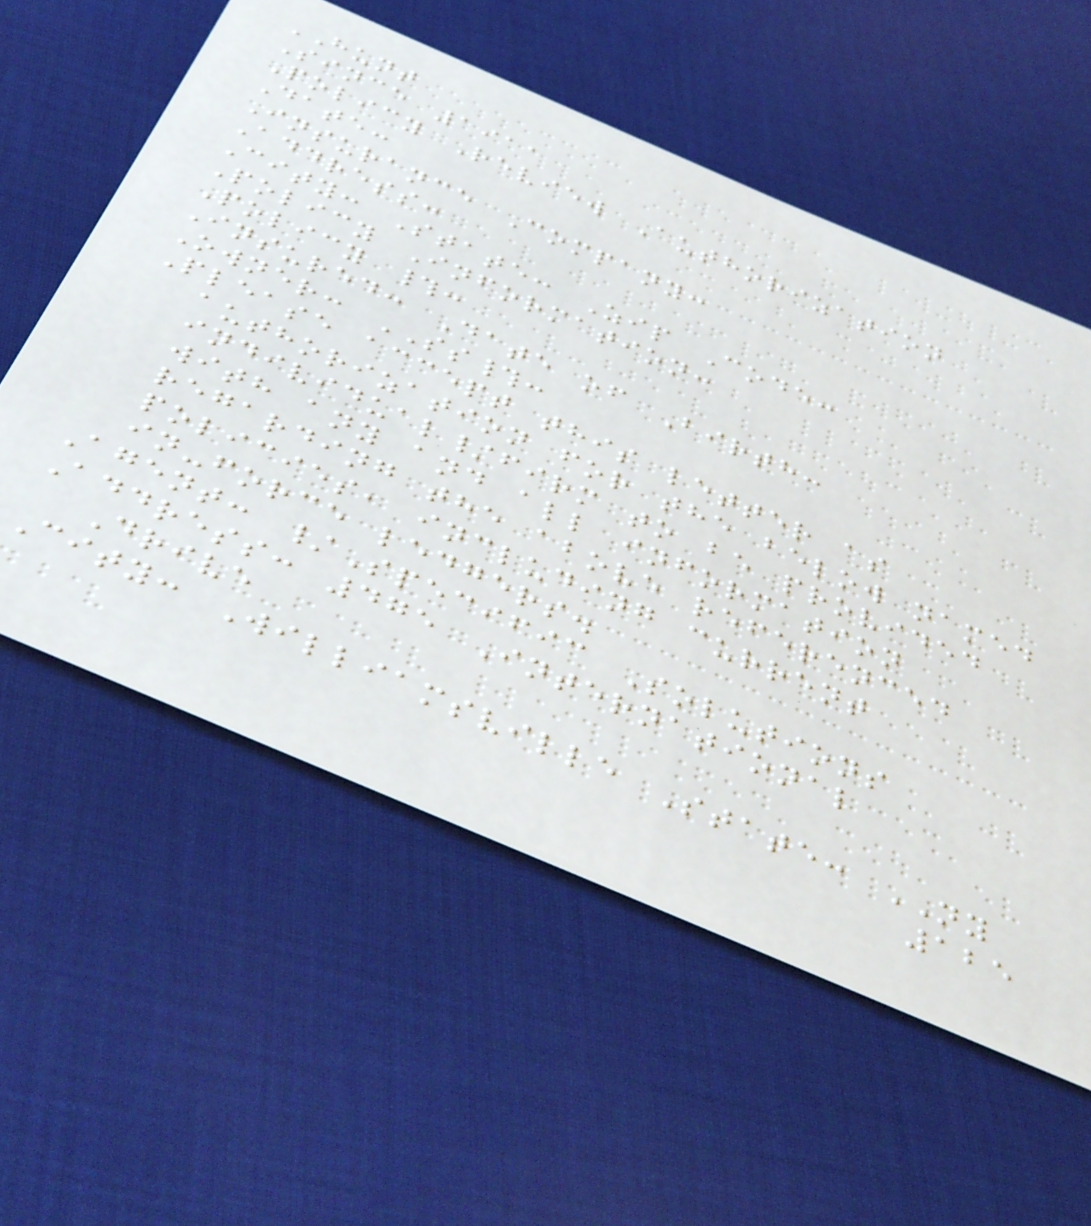HUNT
Since 1911
Policy Review Authorization
Date:
Insurance Company:
Address:
City: State: Zip Code:
Policy Information:
Policy #:
Insured: Date of Birth:
Owner: SS#:
Please accept this letter as
authorization for the below named
individual/firm to be provided
with any and all information
regarding the above referenced
policies, including current
in-force ledgers.
Agent: /Specific Solutions
Address: 475 International
Drive
City: Williamsville State: NY
125
